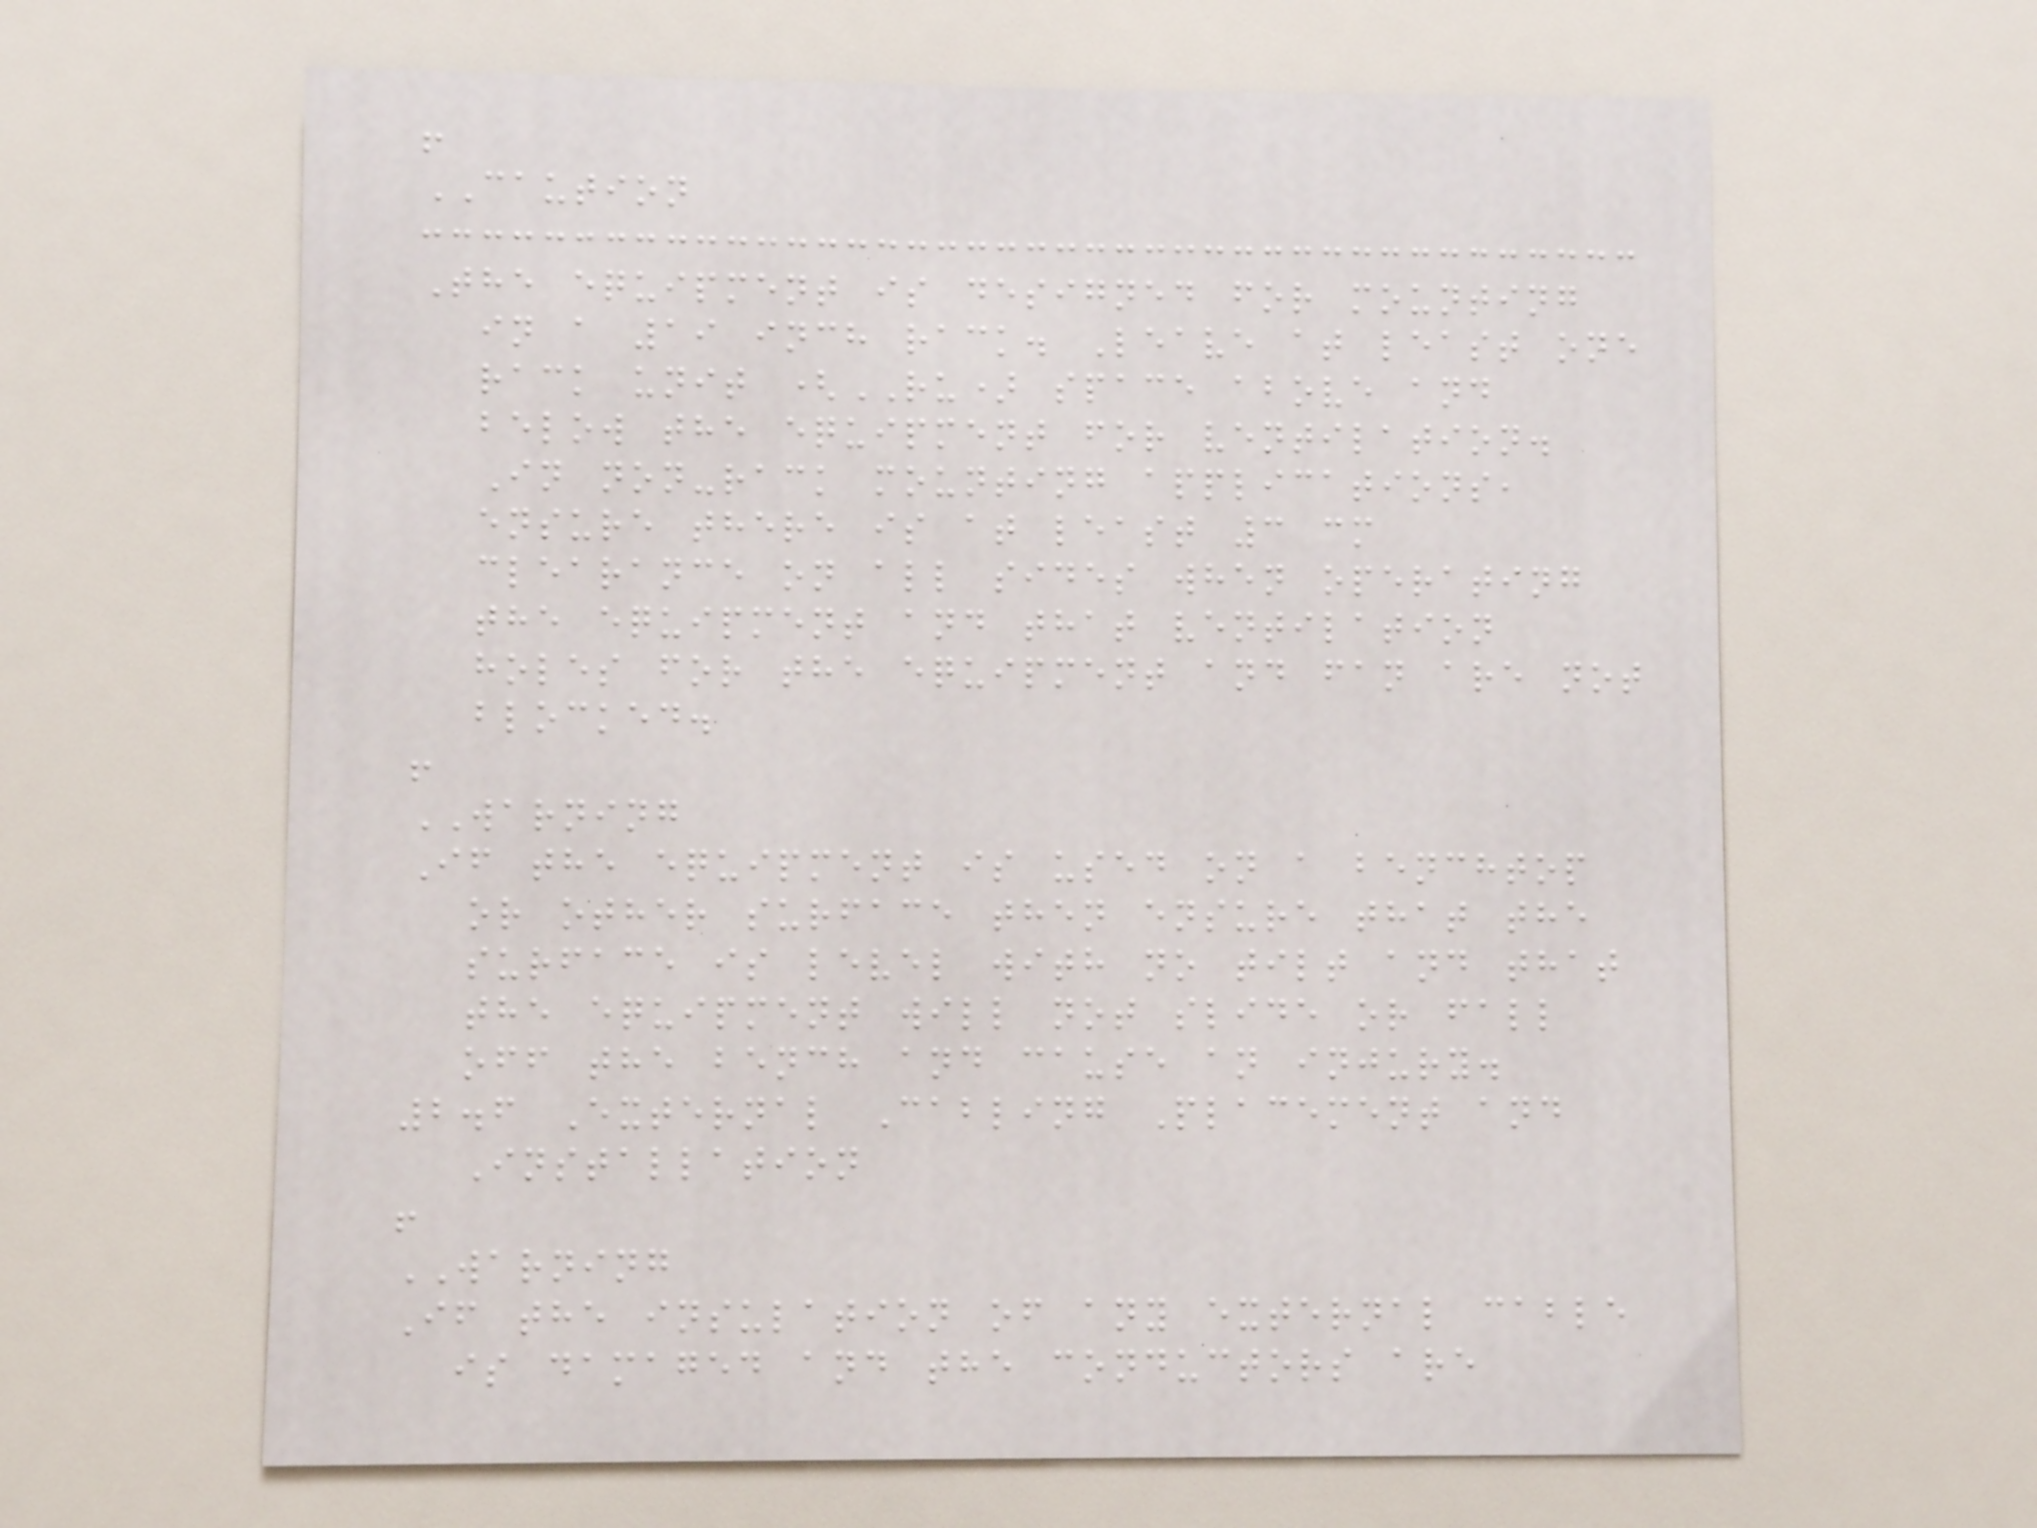!
CAUTION
The equipment is designed for mounting
in a 19 inch rack. Leave at least one
rack unit (RU) space above and
below the equipment for ventilation.
In non-rack mounting applications,
ensure there is at least 3 cm
clearance on all sides when operating
the equipment and that ventilation
holes for the equipment and fan are not
blocked.
!
WARNING
If the equipment is used on a benchtop
or other surface then ensure that the
surface is level with no tilt and that
the equipment will not slide or fall
off the bench and cause an injury.
2.6 External Cabling Placement and
Installation
!
WARNING
If the insulation of any external cable
is damaged and the conductors are
